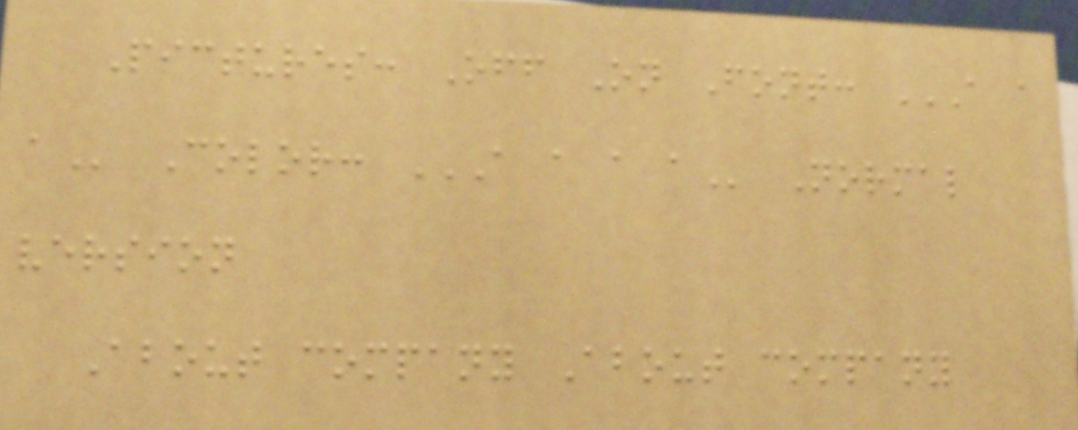Pictures: Off On Font: A A
A Color: A A A A Normal
version
About company About company
